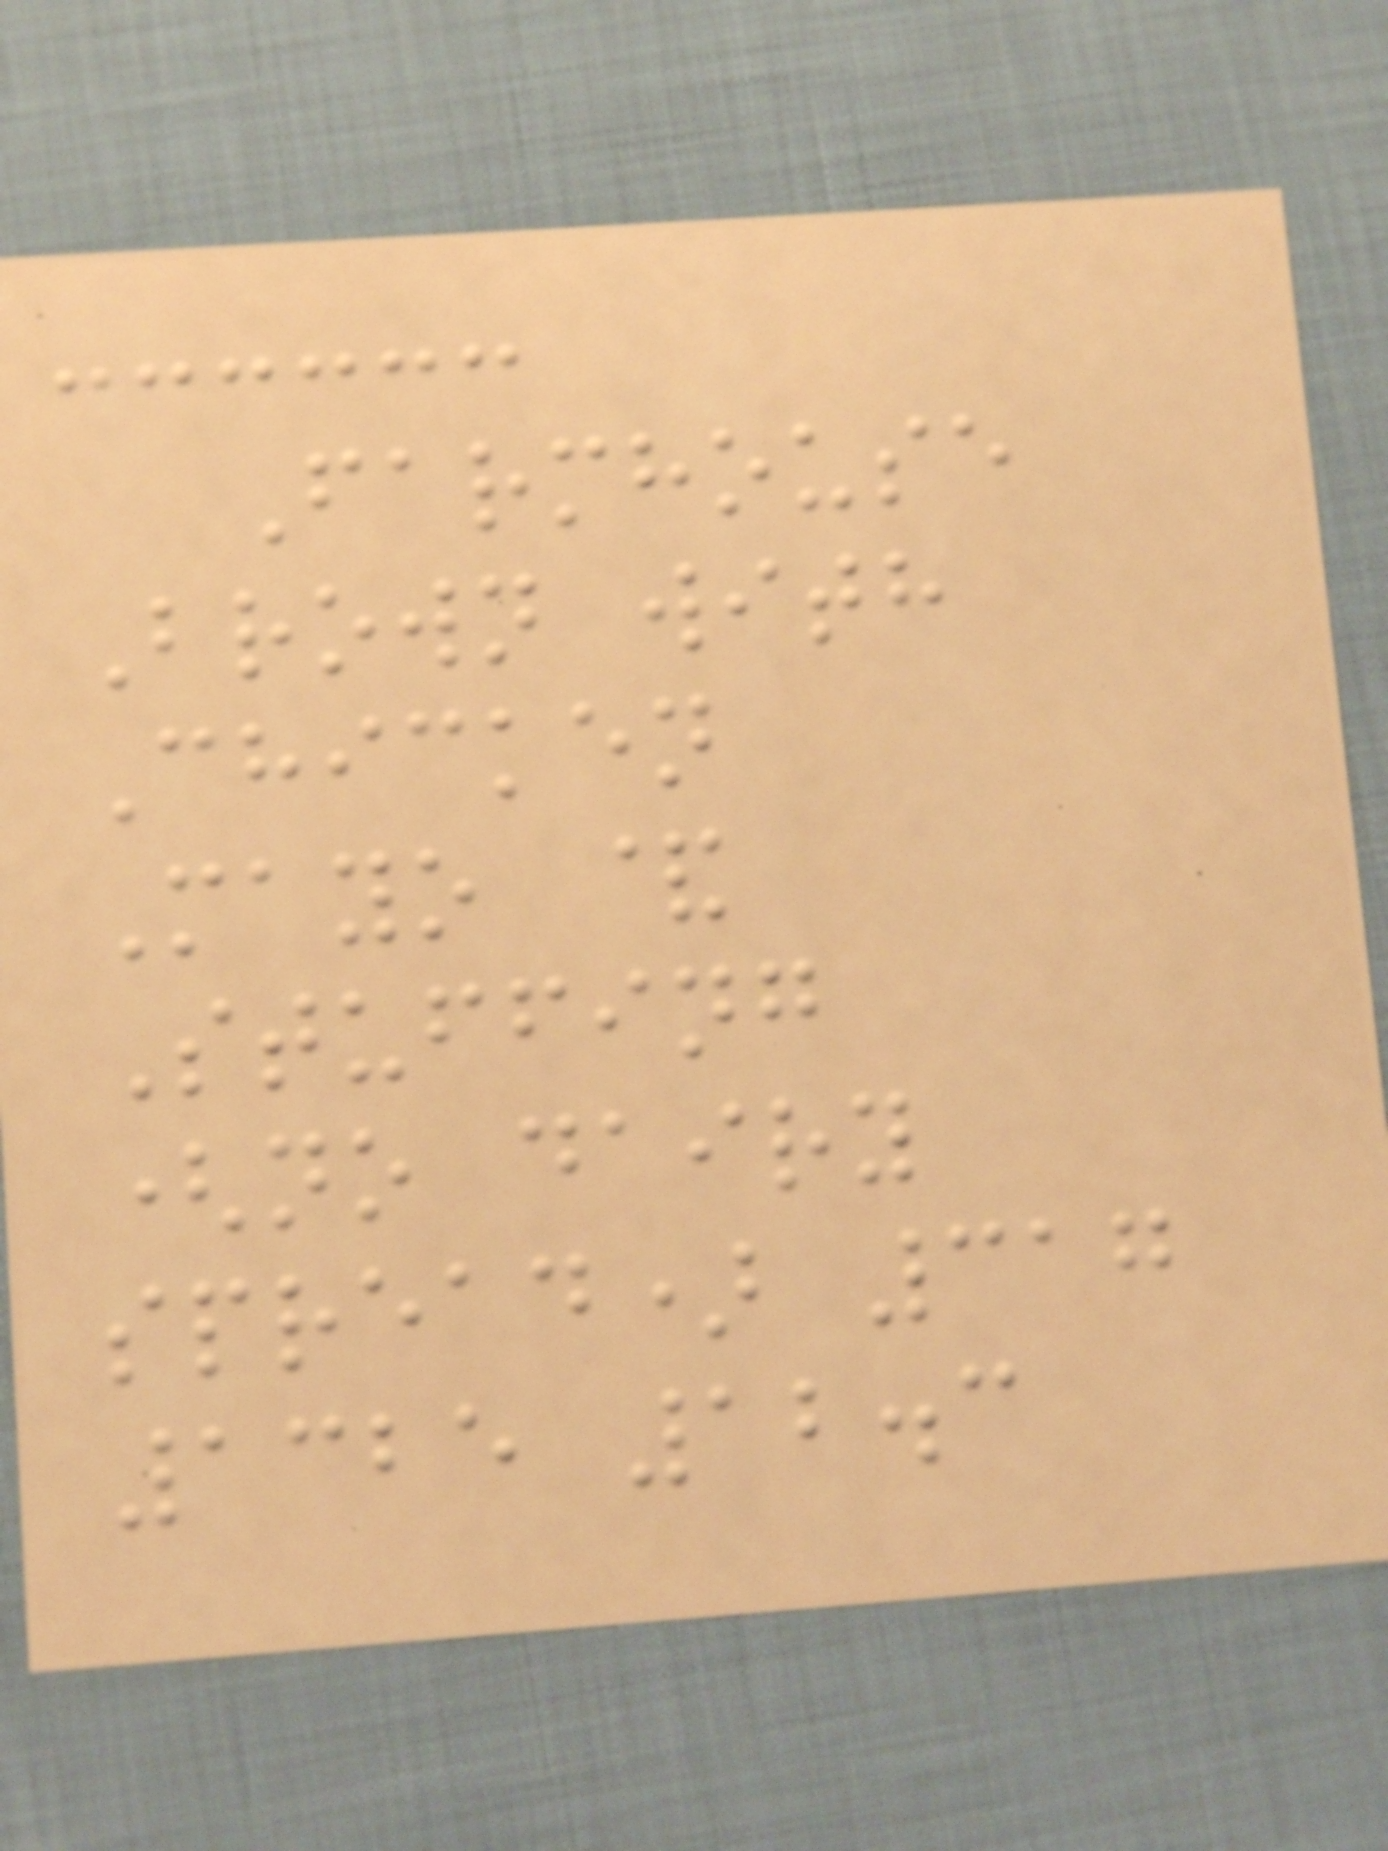Farmhouse
Brown with
Chicken
Mayo &
Stuffing
(no dairy
spread) 317
1325 12.3
